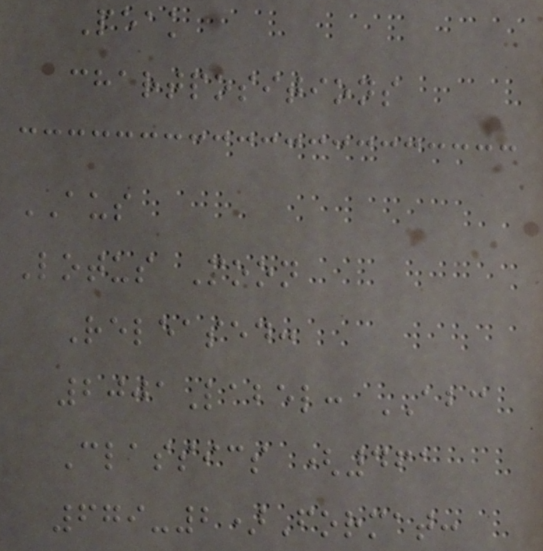Peak
chartpositions
AUS
Lotus Moon
Released:
2001Label: ABC
Classics (461
679-2)Format:
